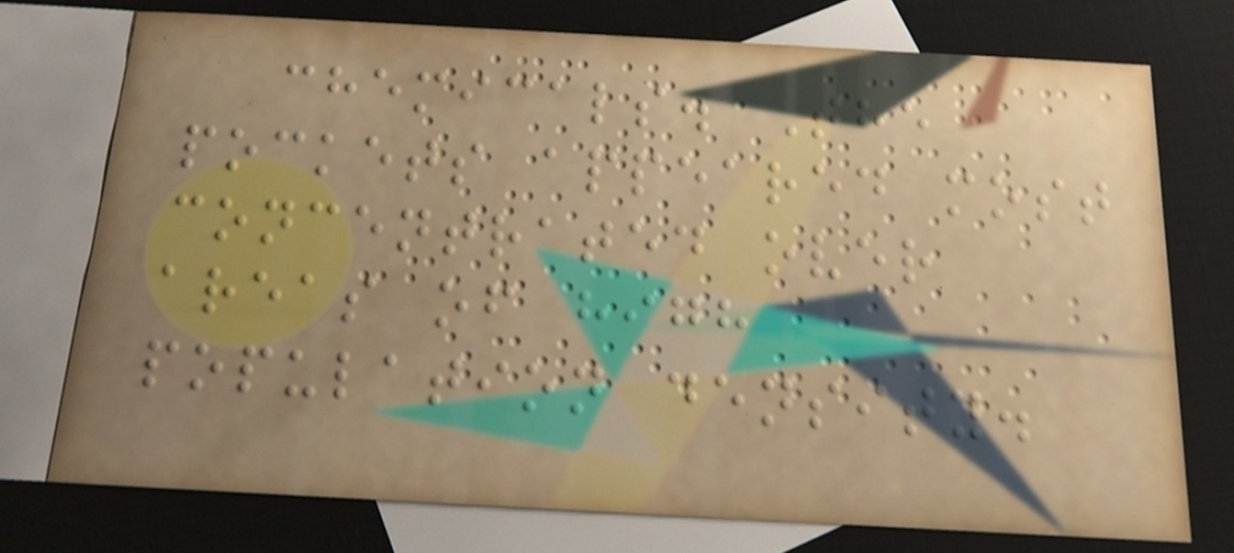chemicals. The
pockets appeared most
concentrated over
areas of high
population density.
